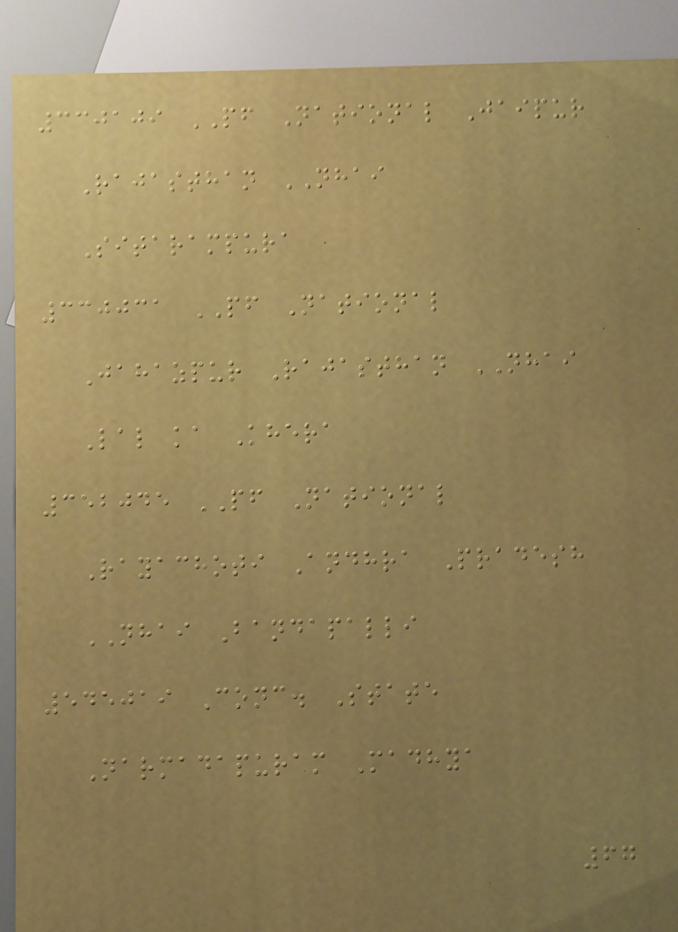330109 PF National Jaipur
Rajasthan NHAI
Sitarampura
330031 PF National
Jahazpur Rajasthan NHAI
Lal ka Khera
352045 PF National
Rayachoti Andhra Pradesh
NHAI Bandapalli
545019 Conc. State
Narmadapuram Madhya
67
